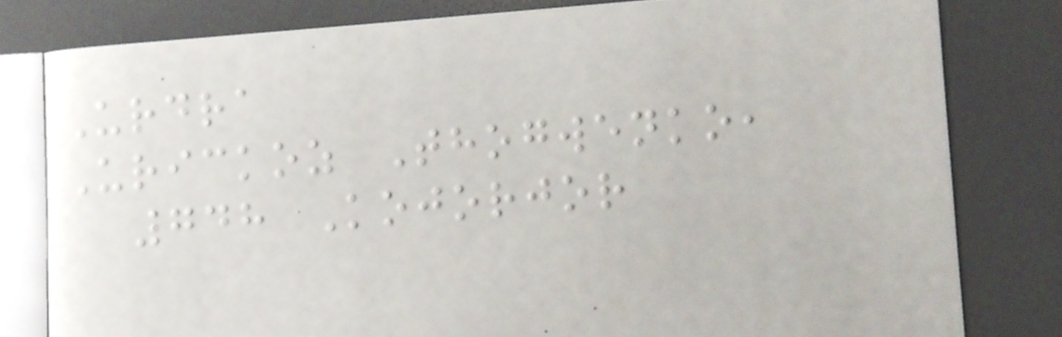Urdra
Urickoz Thogwenko,
748 Kojorjor
